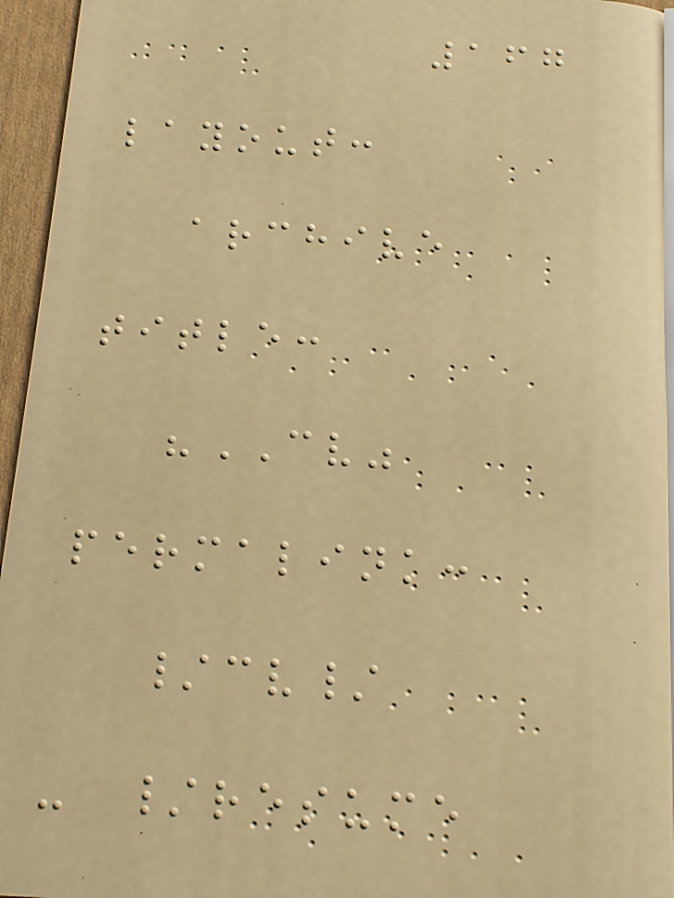167
layout:
archive
title:
"CV"
permalink:
/cv/
- /resume
